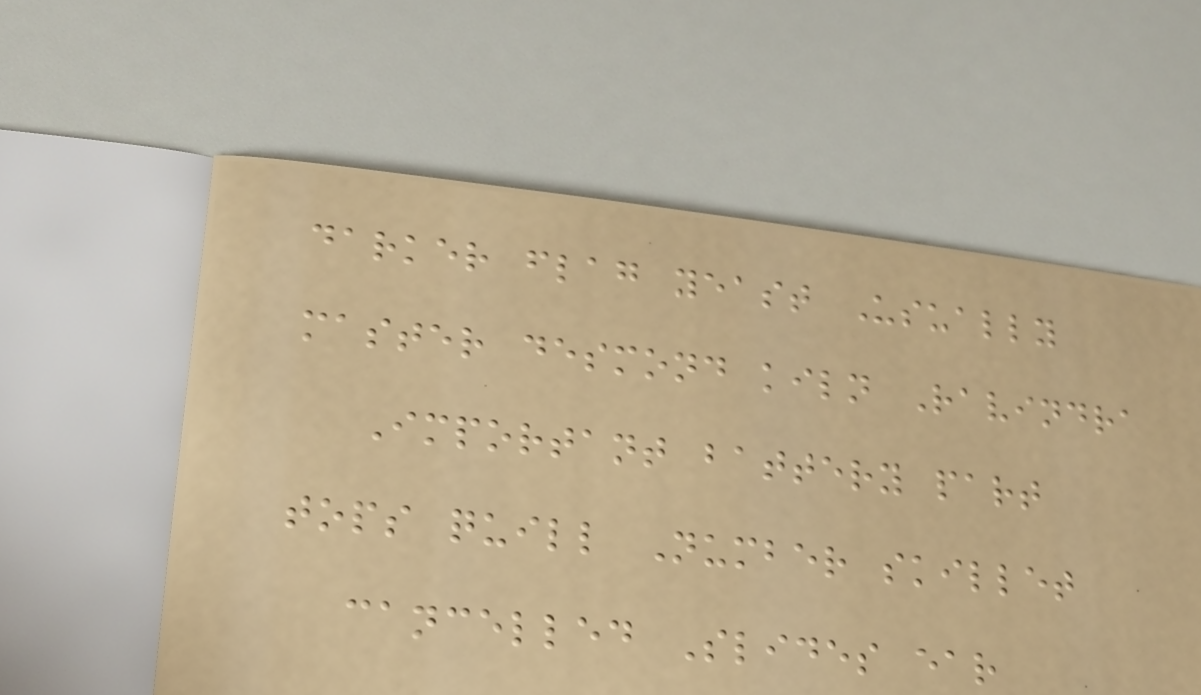darker flag yeast Usually
master desmond kiln Ravindra
Important battery part
tops quill Number skillet
cancelled Slides ear
